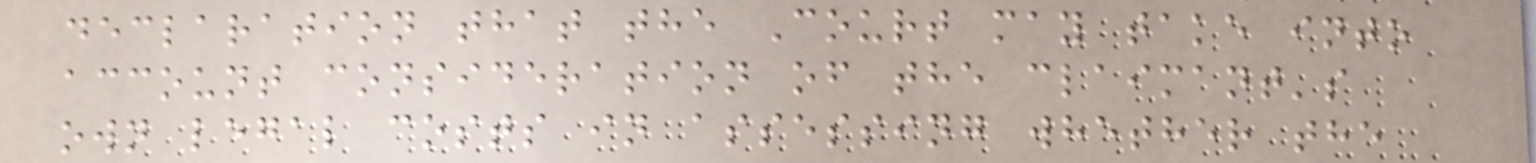declaration that the Court may take into
account consideration of the claimant's
own legal costs in assessing whether the
